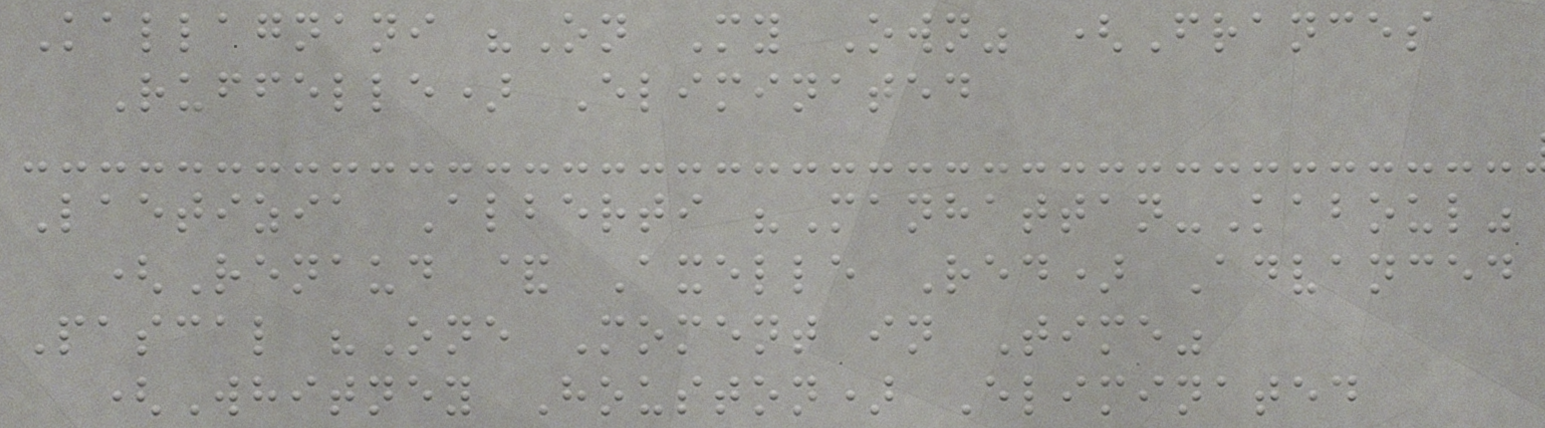Kallagnani "On My Own" (Frances
Ruffelle) Eliminated
Laetizia Alberti "Manhattan-Kaboul"
(Renaud & Axelle Red) Advanced
Pascal "One Moment in Time"
(Whitney Houston) Eliminated
